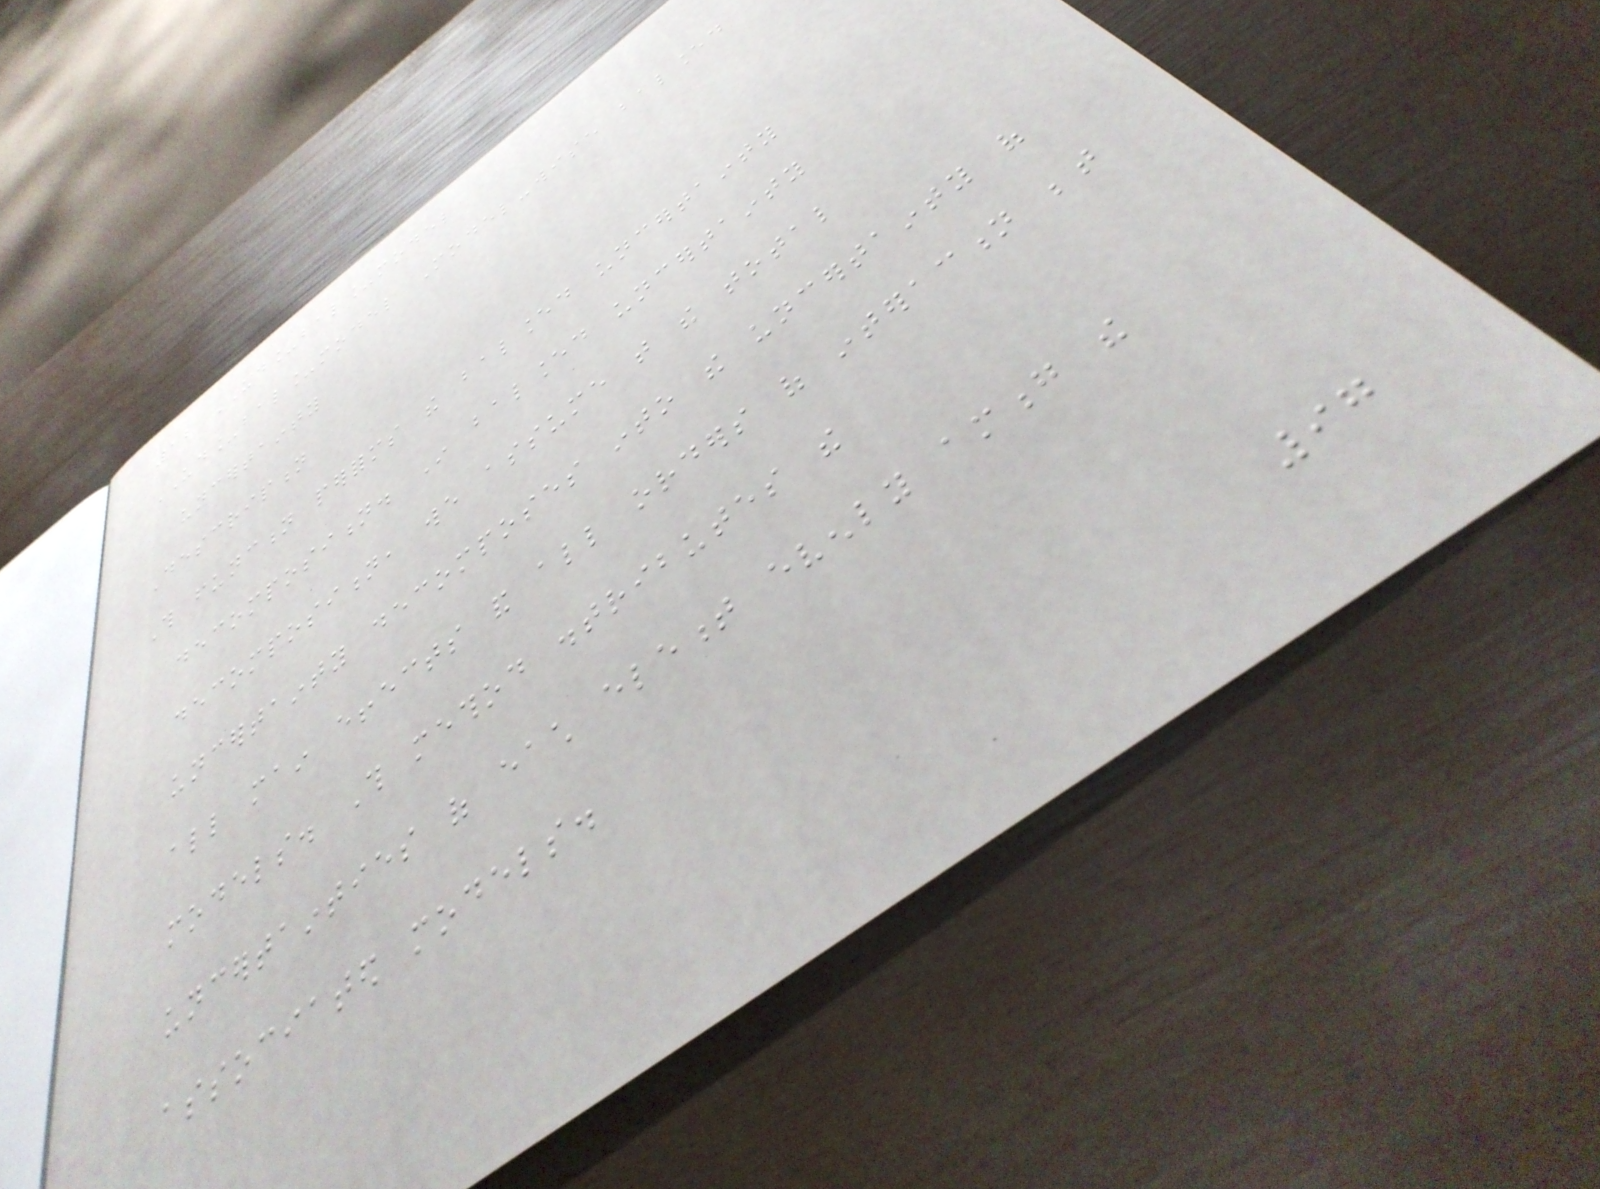12 UD_bal_model
UD_bal_model Model-wise balanced
uncertainty
Description
This function performs the balanced uncertainty
decomposition. In balanced uncertainty
decomposition, we assume that the total
uncertainty decomposes into the uncertainty of
all main effects and all orders of interaction between
models. This method distributes the
uncertainties of each element evenly among the
associated models.
97
